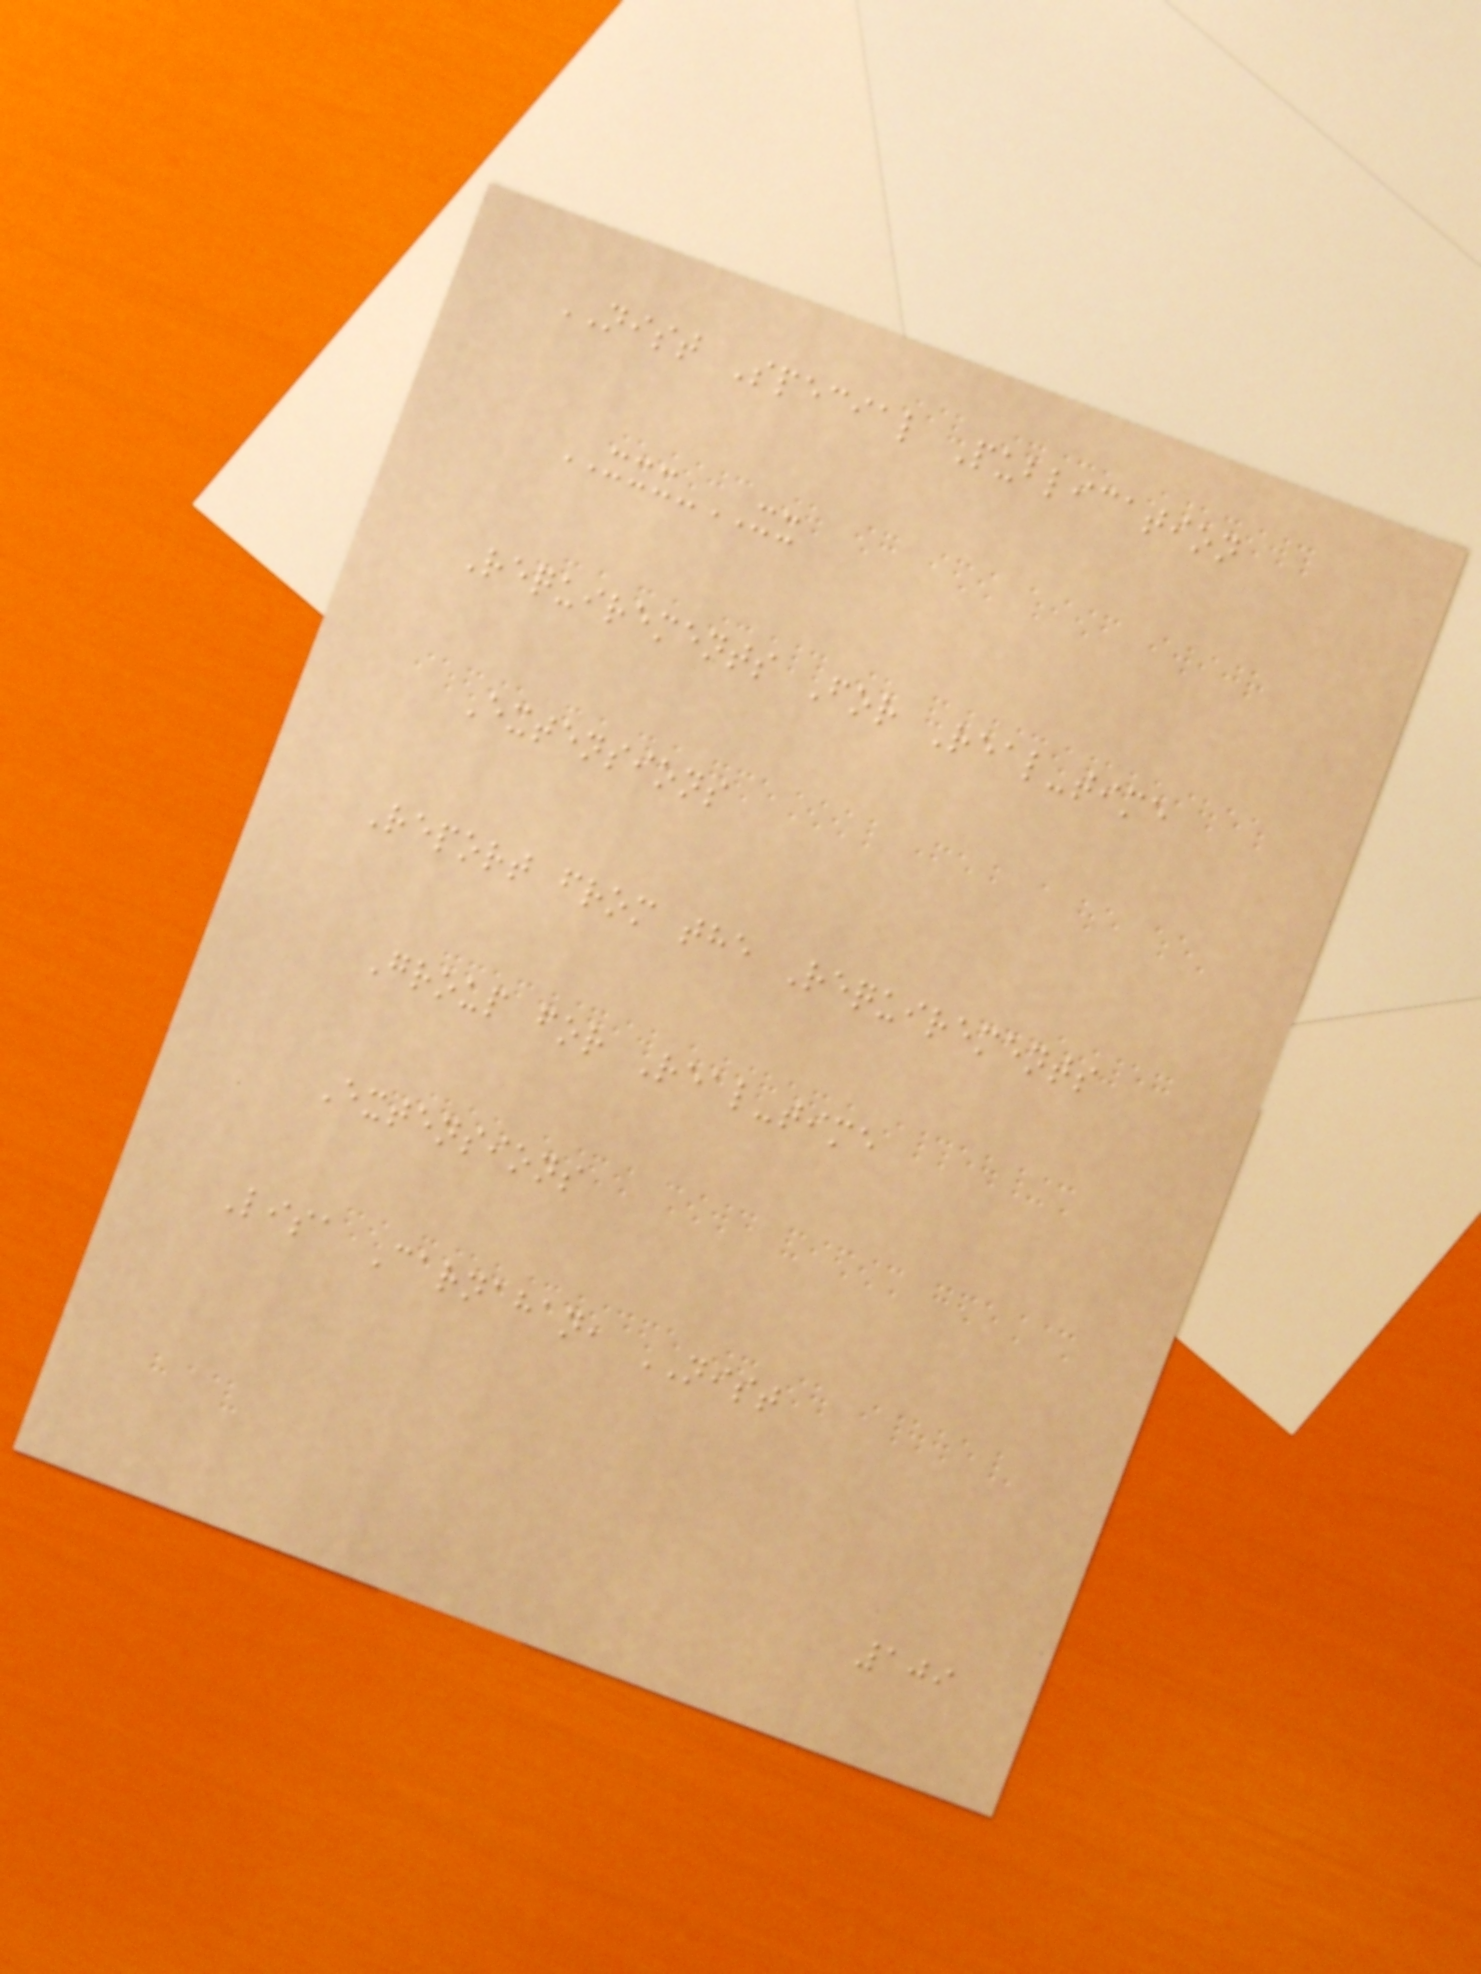NIST Special Publication
XXX-XX
Requirements For Real-time
Extensions
Report from the Requirements
Group for Real-time
Extensions
Lisa Carnahan, NIST
109
